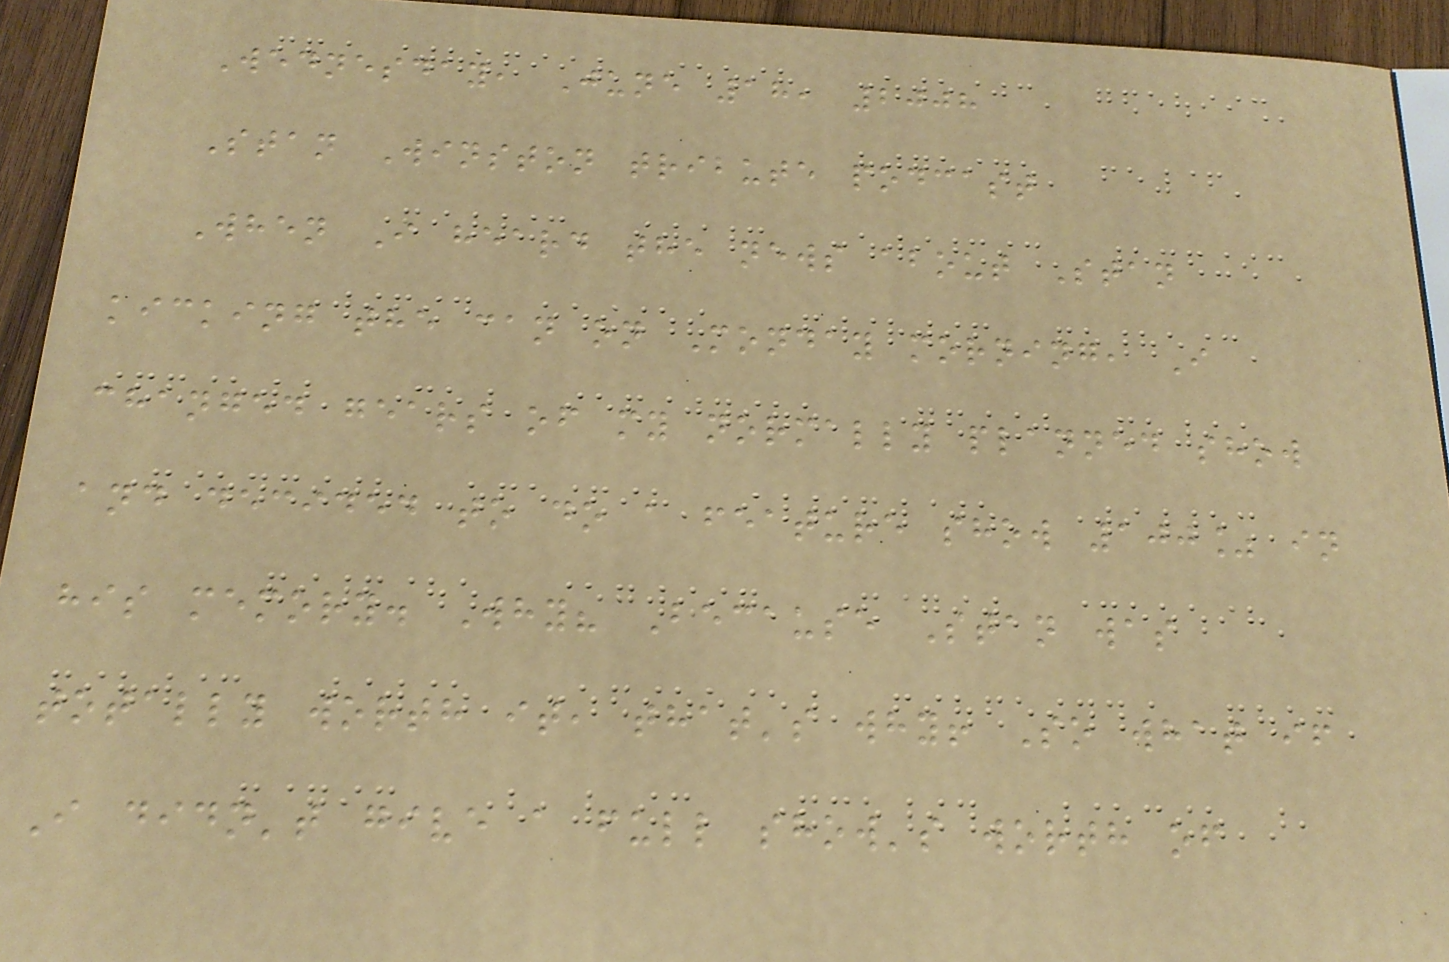Wednesday, June 18, 2008
Stan Winston tribute podcast
When I heard the news about Stan
kicking the can on Monday morning, I
changed gears of my normally planned show
and decided to do a feature show 100% in
his memory. Why? Because Stan was
totally worth it, that's why! So what if
I didn't give a full show's worth of
